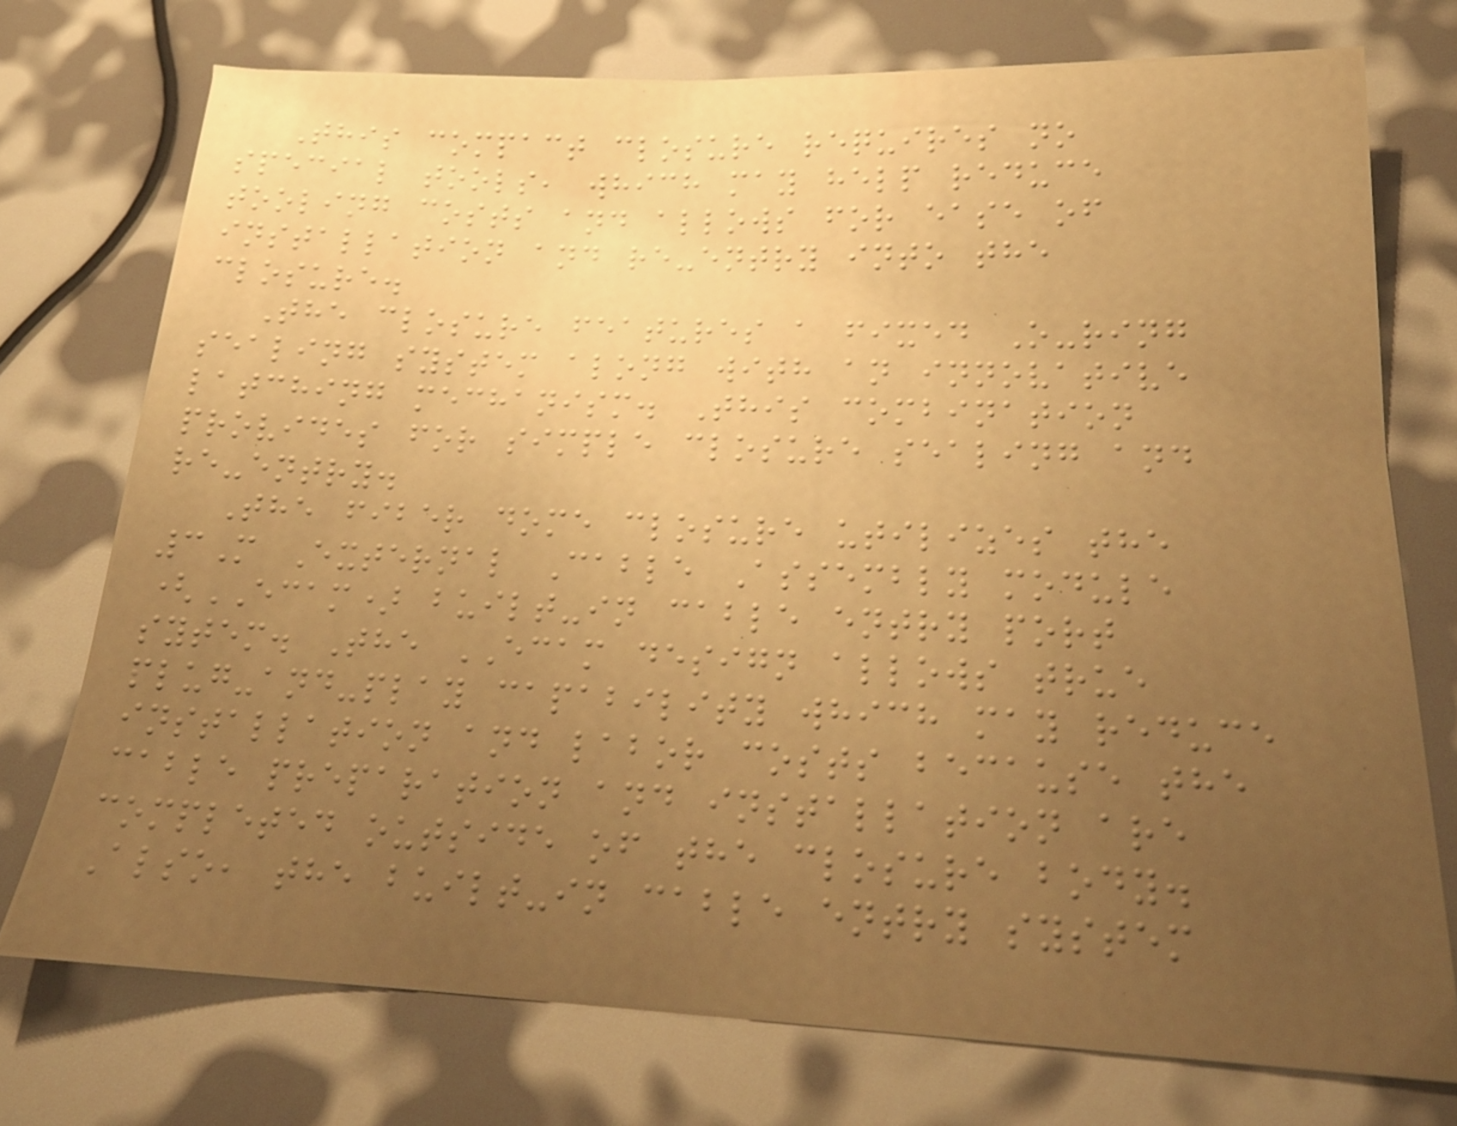This compact closure requires no
special tools, which may help reduce
tooling costs and allows for ease of
installation and re-entry into the
closure.
The closure features a fixed O-ring
sealing system along with an innovative
latching mechanism. This combination
provides for simple closure sealing and
re-entry.
The fiber dome closure utilizes the
3M External Cable Assembly module
(ECAM) built-in cable entry port
sytem. The ECAM design allows true
plug-and-play capability which may reduce
installation and labor costs because the
cable preparation and installation are
completed outside of the closure body.
Also, the built-in cable entry system
